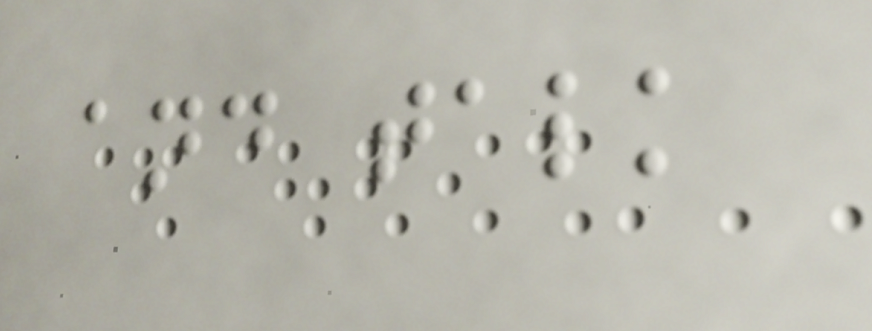and talk
